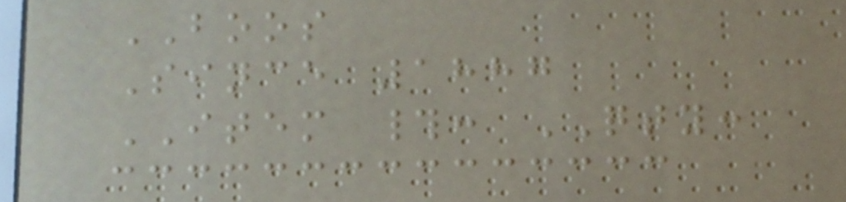BOOS
Since 1887
ITEM #: QTY:
